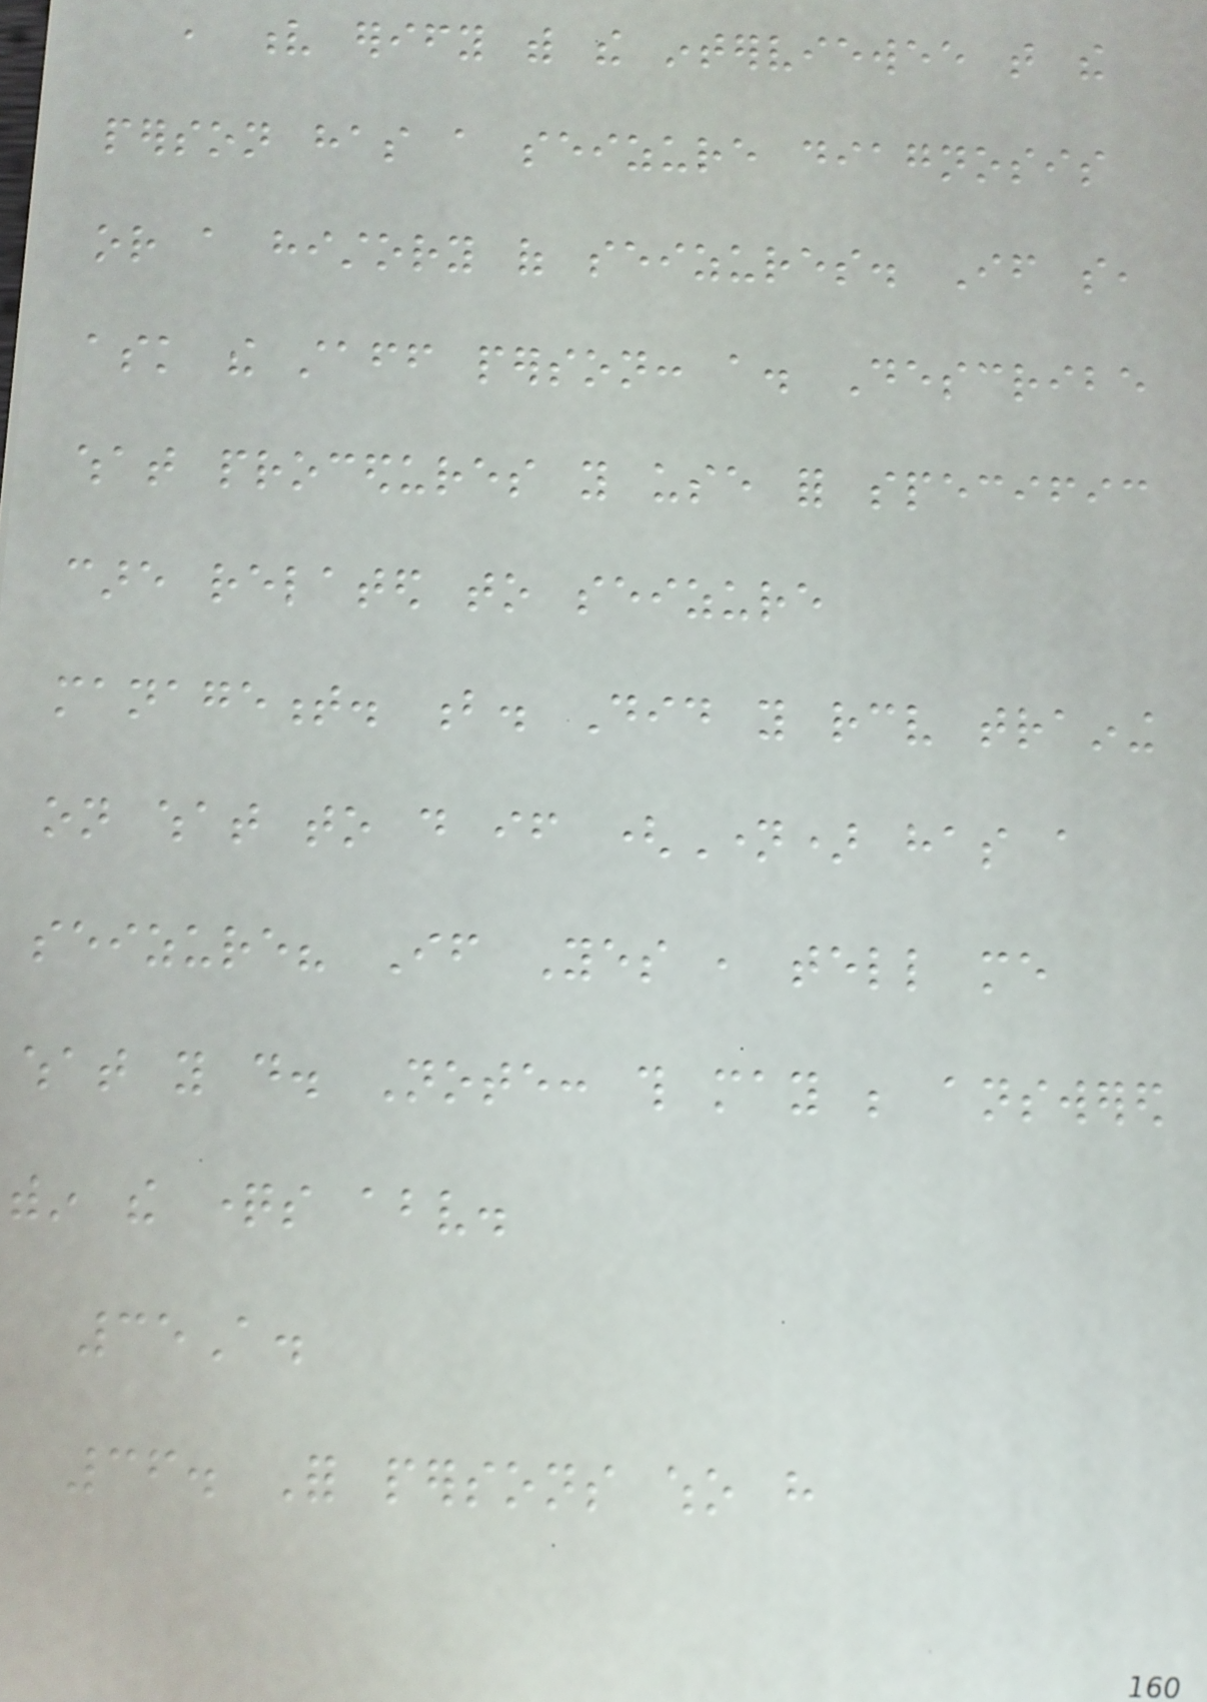, v erify with the interviewee that the
person has a seizure diagnosis
or a history of seizures. If so,
ask the staff person: a. Describe
what procedures you use for specific
care related to seizure
management. b. Did you receive training
on what to do if (Name) has a
seizure? If Yes , tell me
what you do. Note: this may be answered
within the questions above.
35A.
36. For persons who have
